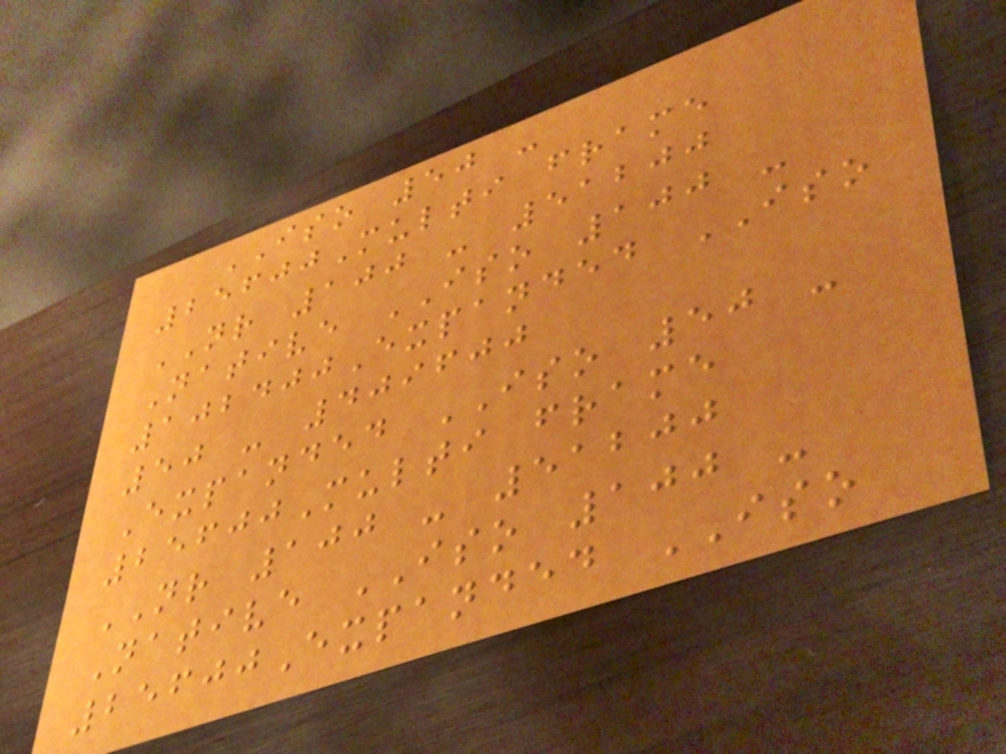ISO 50 -
25600Multi frame
NR 100 - 51200
Native ISO 100 -
102400Expanded ISO
50 - 409600
Expanded ISO 50 -
25600Multi frame
NR 100 - 51200
Native ISO 100 -
25600Expanded ISO
